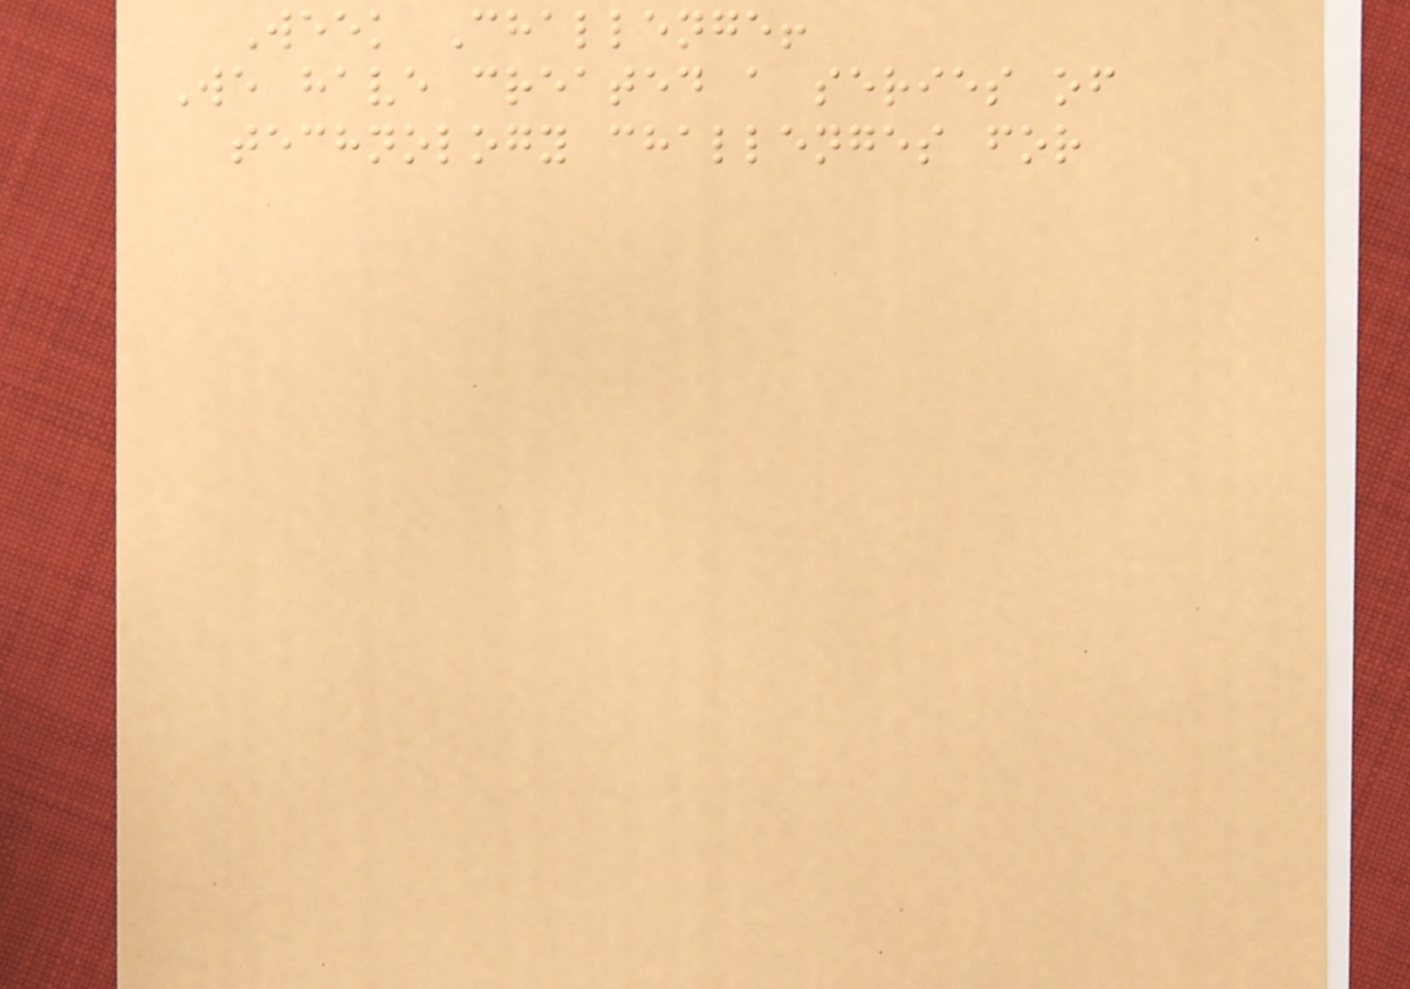Week Challenge!
We have created a series of
technology challenges for
